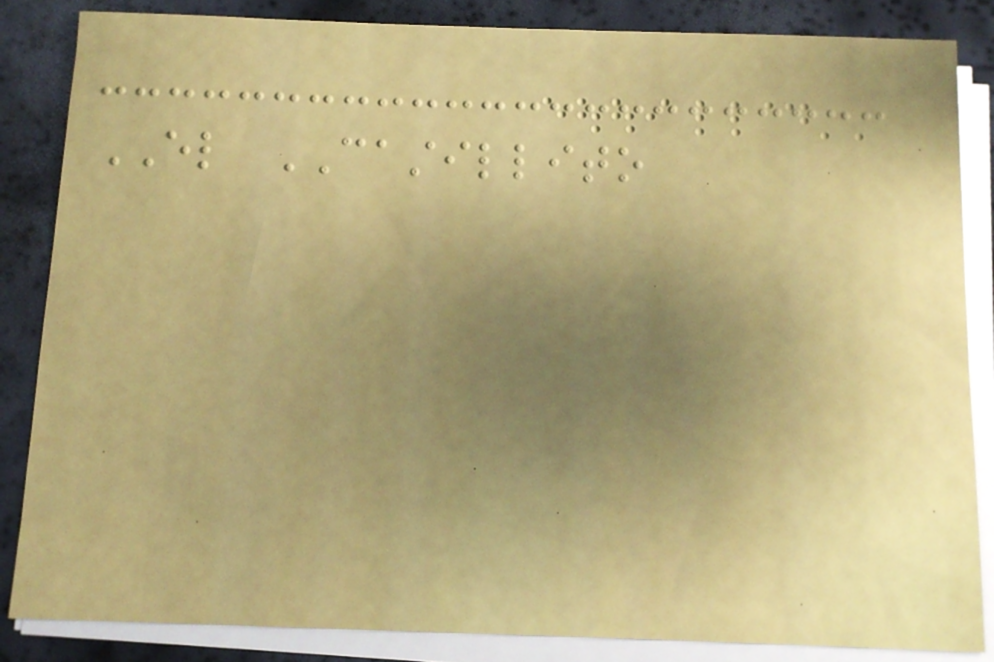EL CASTILLITO
